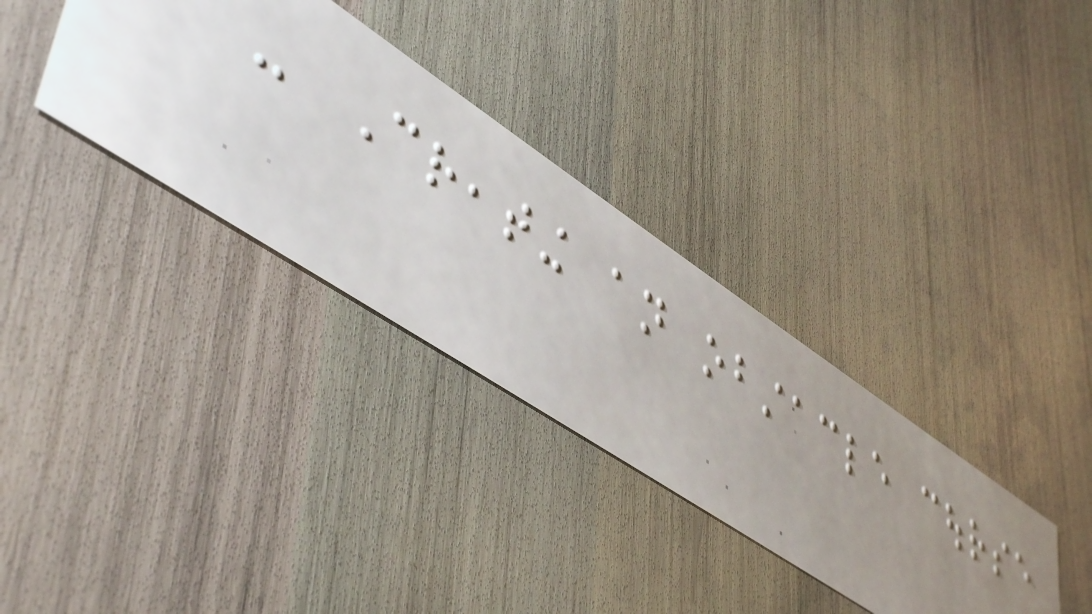- Creating an obstacle course
